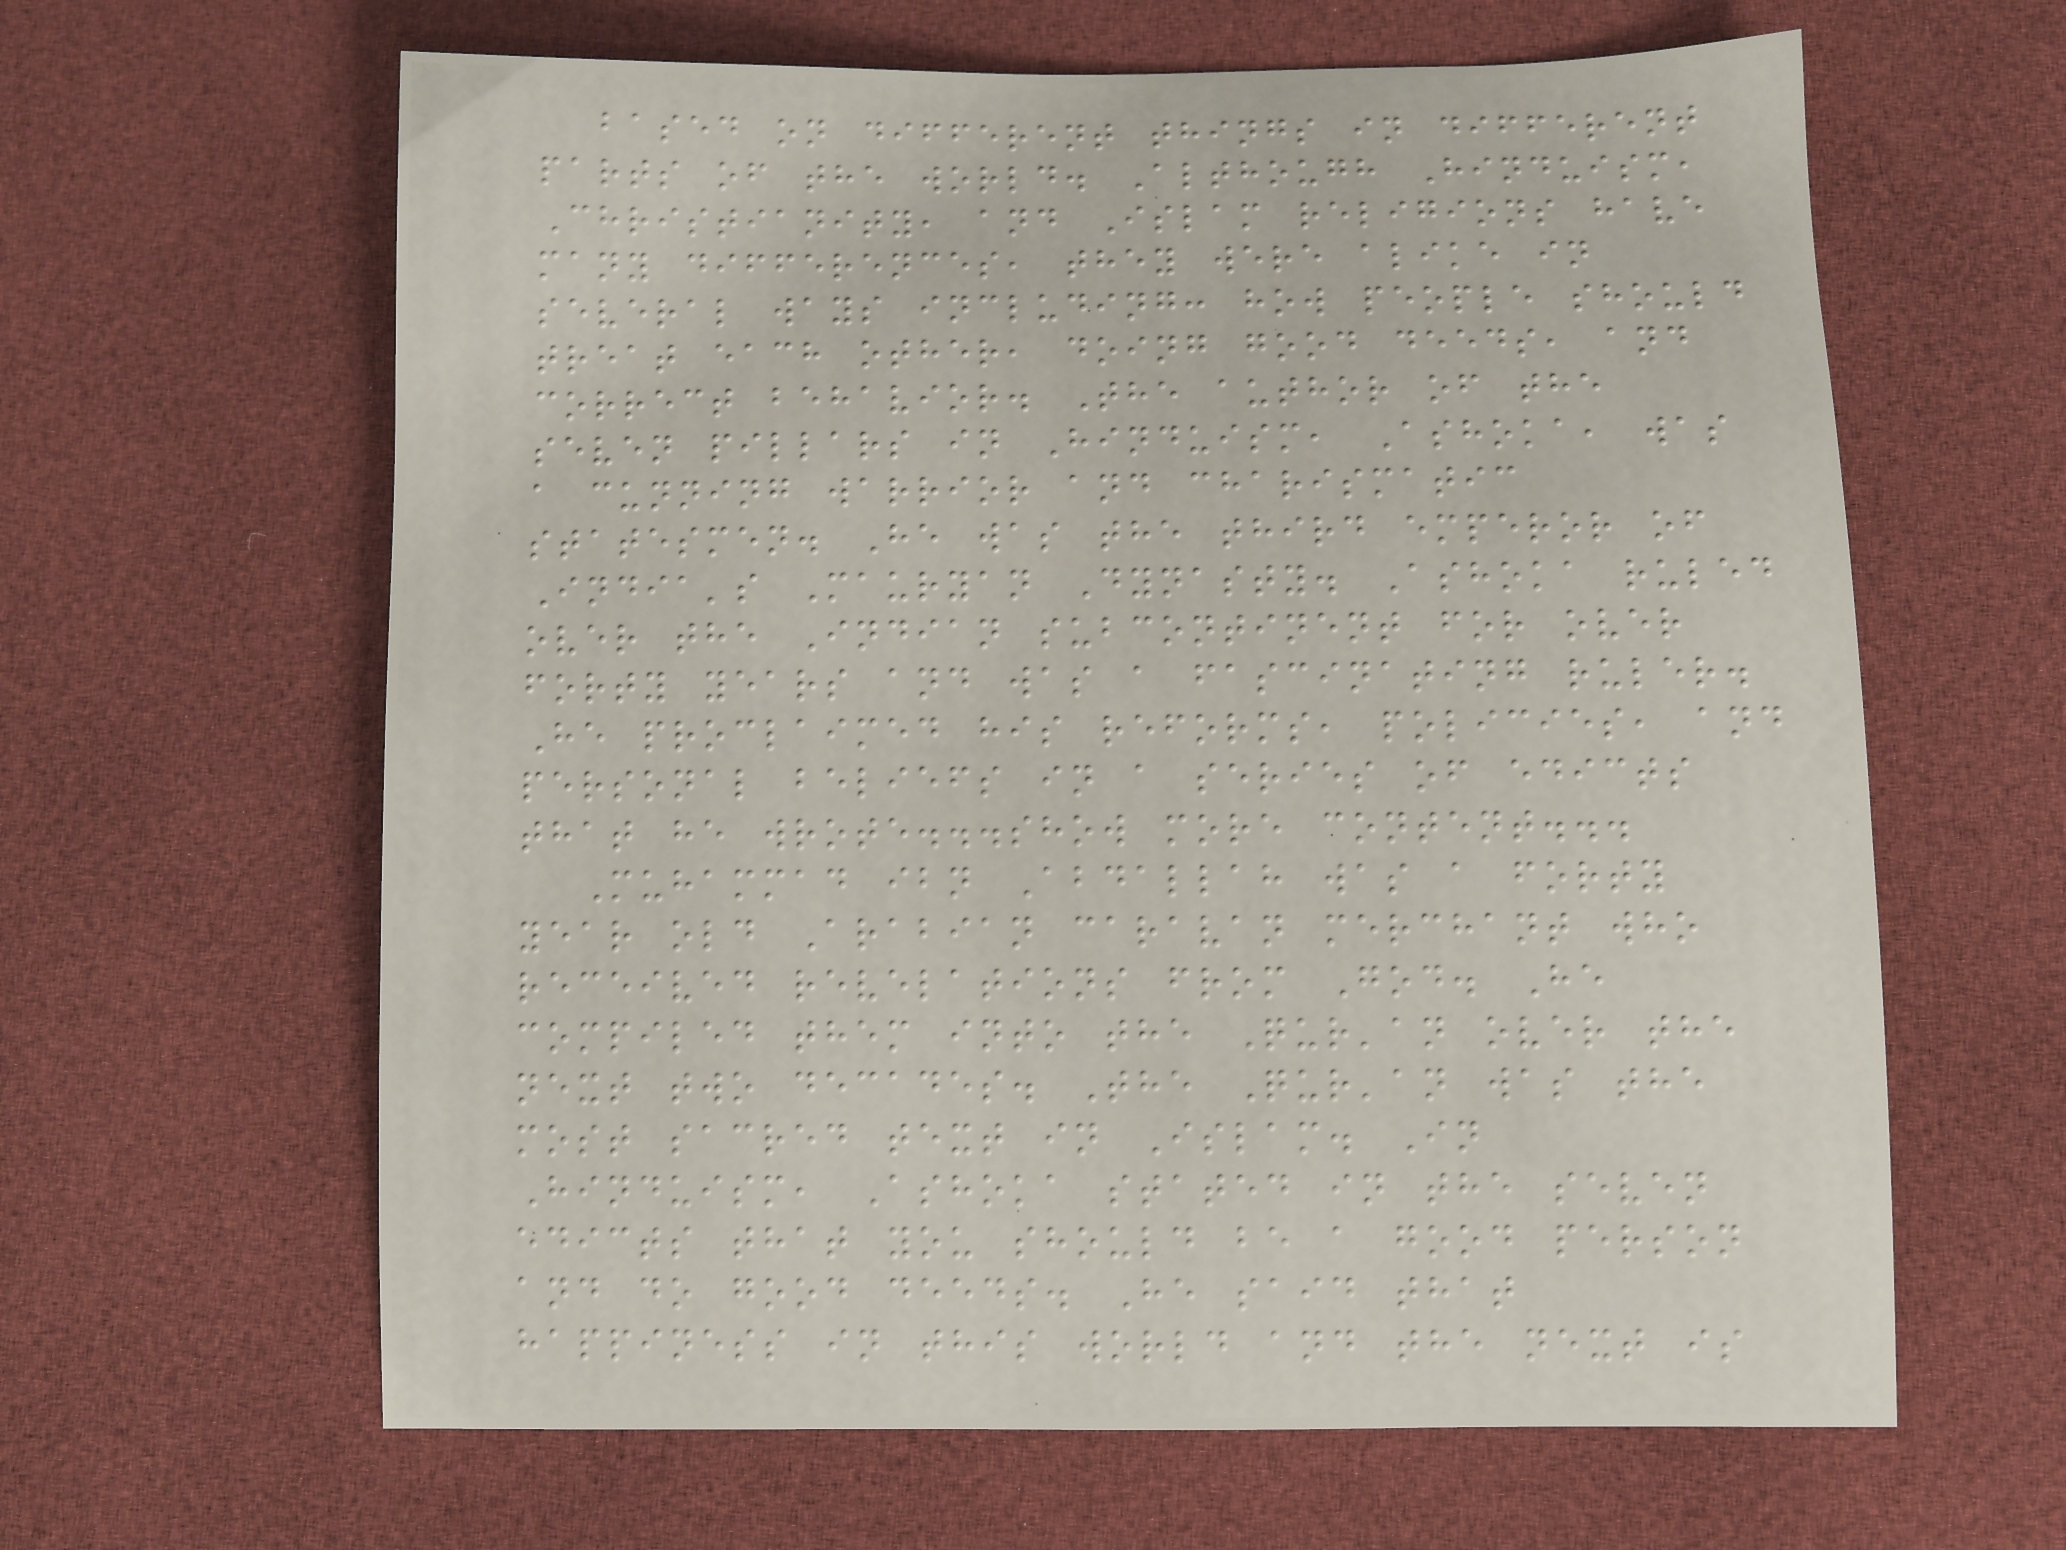based on different things in different
parts of the world. Although Hinduism,
Christianity, and Islam religions have
many differences, they were alike in
several ways including: how people should
treat each other, doing good deeds, and
correct behavior. The author of the
seven pillars in Hinduism, Ashoka, was
a cunning warrior and charismatic
statesmen. He was the third emperor of
India's Mauryan Dynasty. Ashoka ruled
over the Indian subcontinent for over
forty years and was a fascinating ruler.
He proclaimed his reforms, policies, and
personal beliefs in a series of edicts
that he wrote...show more content...
Muhammad ibn Abdallah was a forty
year old Arabian caravan merchant who
received revelations from God. He
compiled them into the Qur'an over the
next two decades. The Qur'an was the
most sacred text in Islam. In
Hinduism, Ashoka stated in the seven
edicts that you should be a good person
and do good deeds. He said that
happiness in this world and the next is
